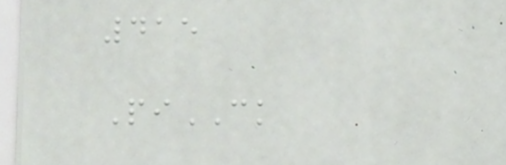415
PiCK
